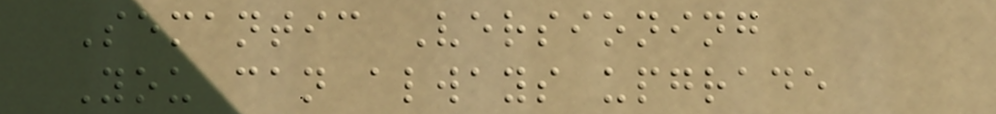Semantic Versioning
You can always upgrade
